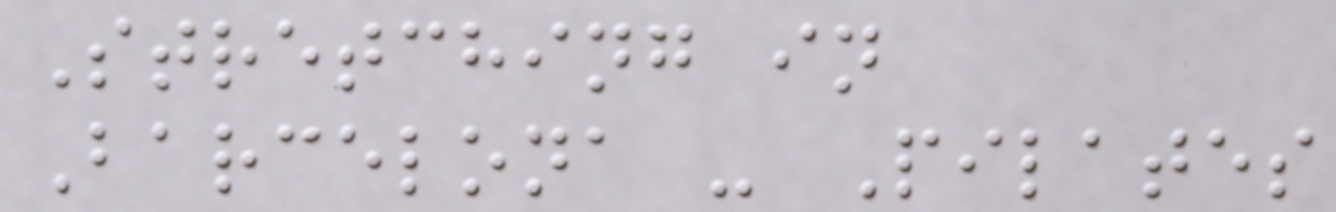Stretching in
Barcelona - Pilates
